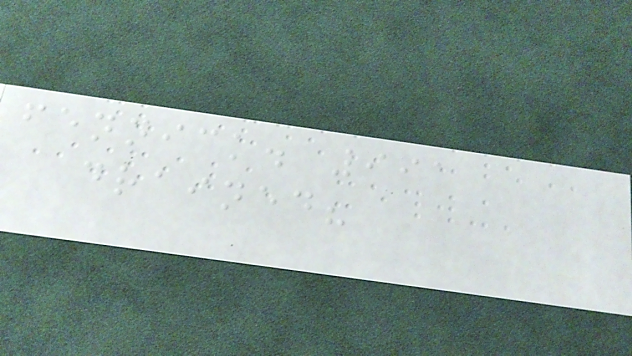fennick. 991
drained?
